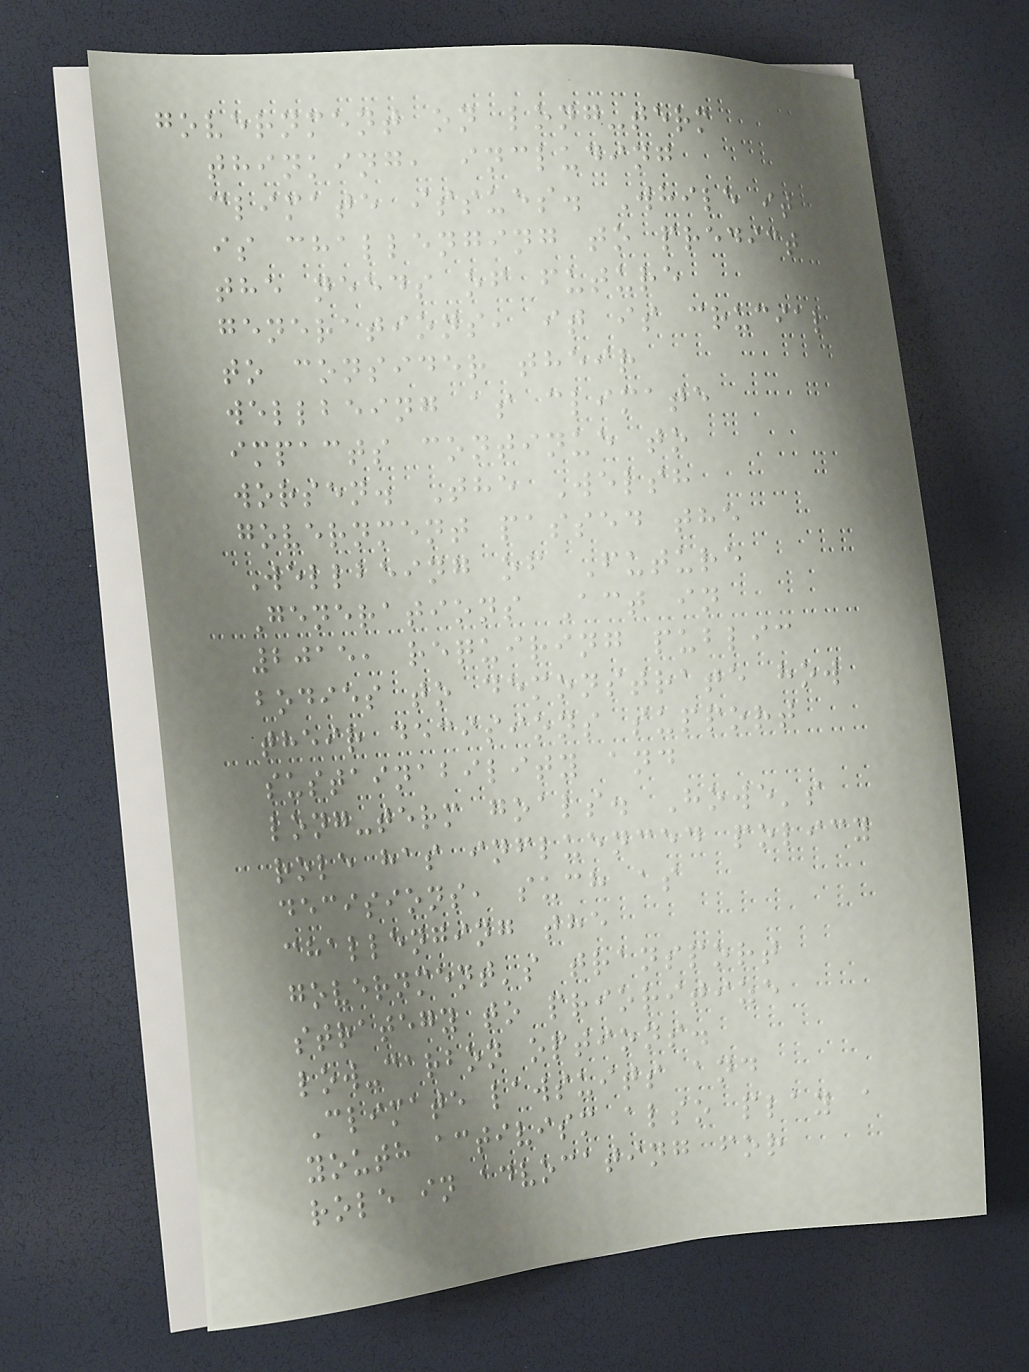government on long-term
thinking, including
climate issues. While it
is challenging to predict
the needs of future
generations, it is crucial
to consider their
wellbeing as climate
impacts continue to
worsen. The Welsh
government passed the
Wellbeing of Future
Generations Act in
2015, requiring public
bodies to demonstrate how
their decisions support
sustainability and
long-term goals. Howe's
role has influenced policy
decisions, such as
challenging the
government's transport
strategy to prioritize
low-carbon options.
Climate lawsuits and
youth activism also play a
role in advocating for
